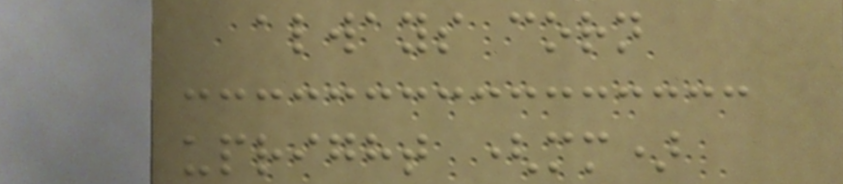always corn
upright (mm)
